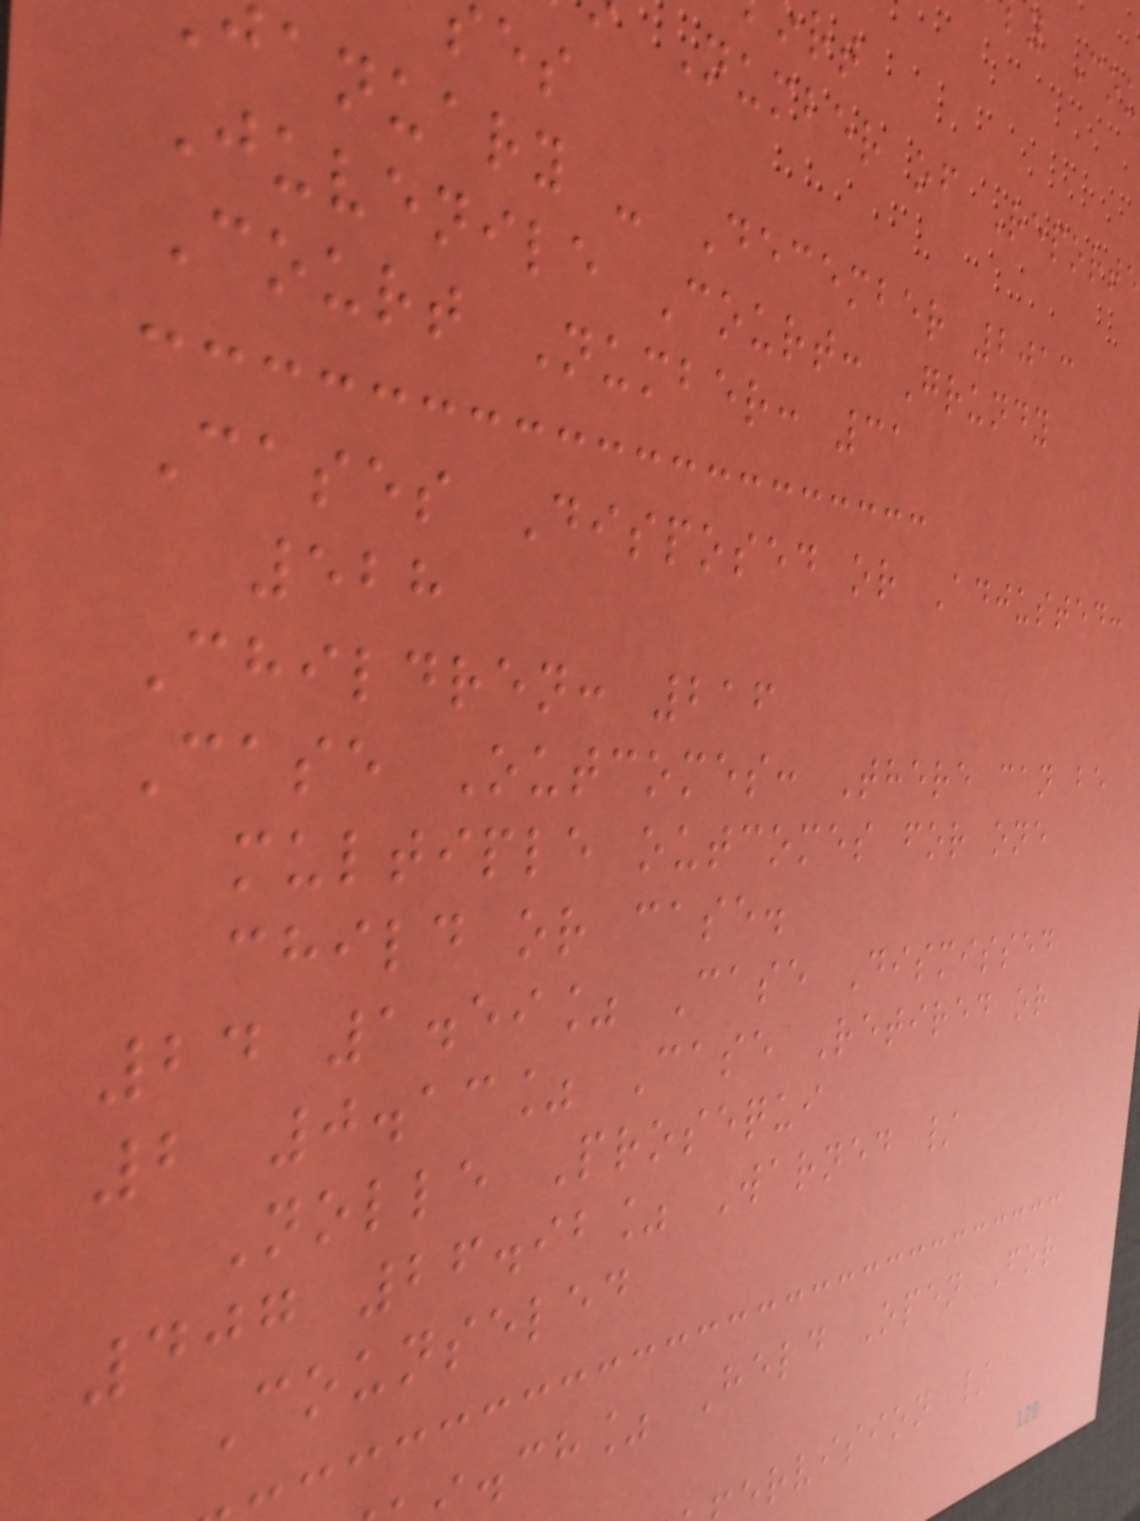Number of Report
anuary - December 2013
Juvenile Court: Grundy
Court Number: 31
Cases Disposed or Adjusted:
528
Children: 216
Case Outcomes: There can be
multiple outcomes for one
child or case.
24 1.59% Case Dismissed
2 0.13% Case Retired or
Nolle Prosequi
407 26.92% Warned /
Counseled
.ch% Held Open For
ervision /
